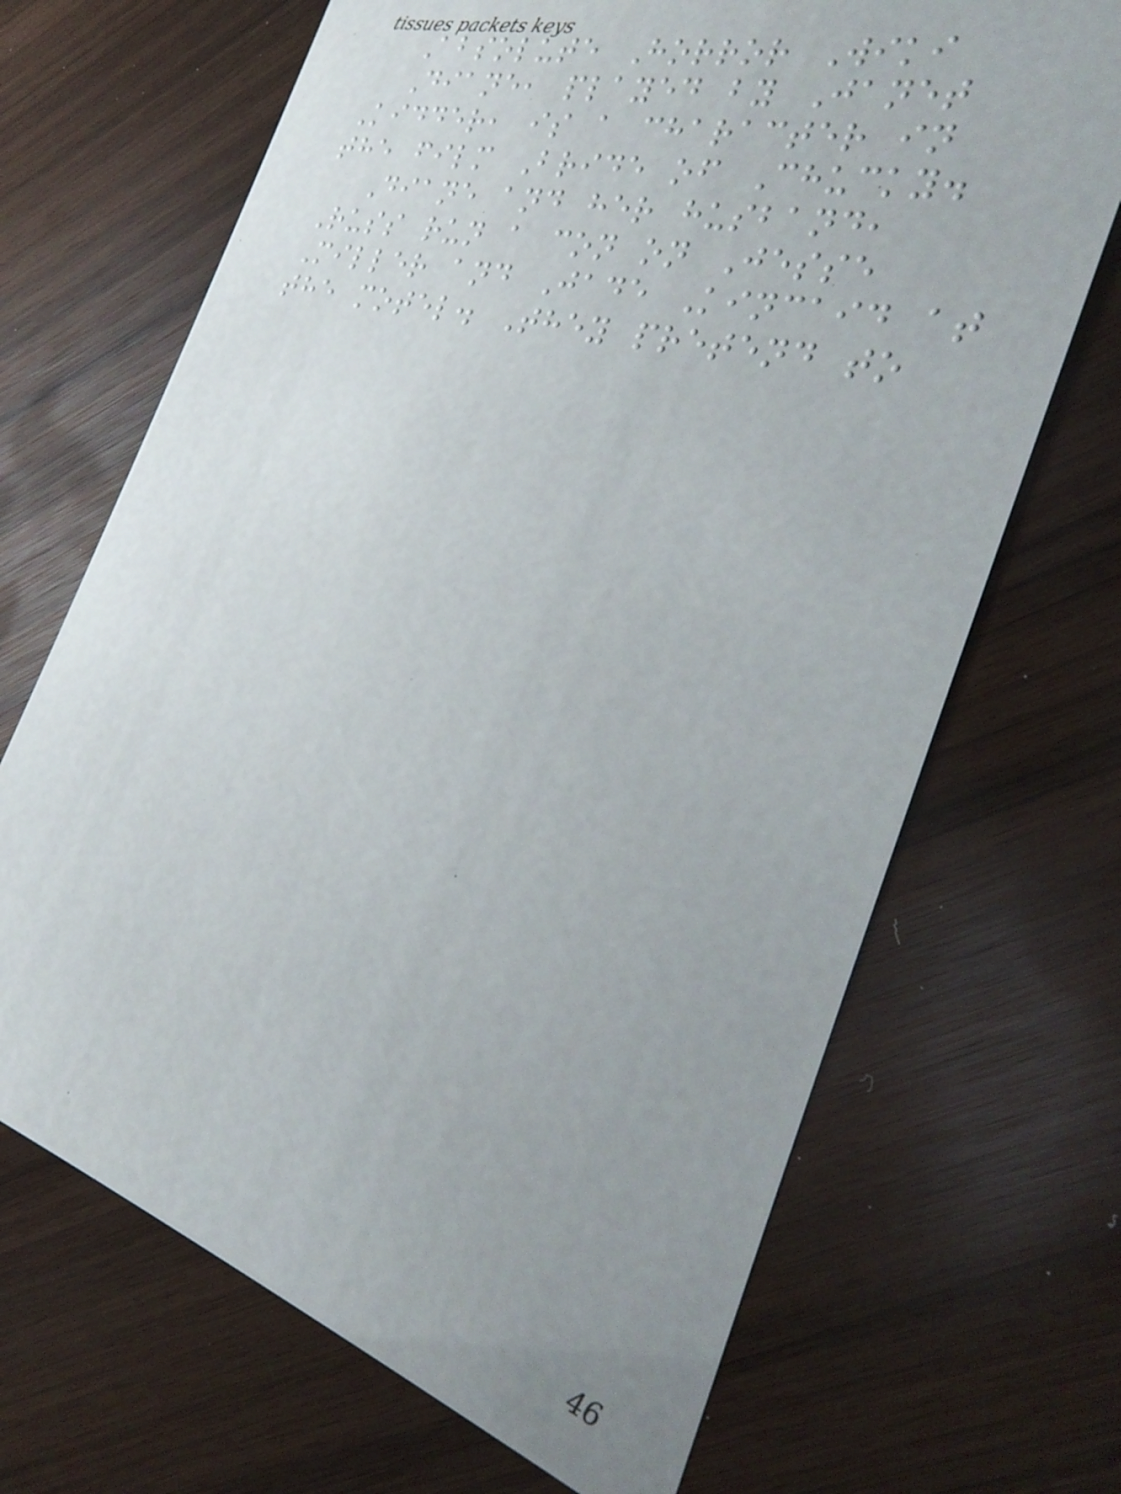Absolute Horror Wiki
Diane, played by Janet
Kidder, is a character in
the film Bride of Chucky.
Diane and her husband,
Russ run a con on Jesse
Miller and Jade Kincaid at
the motel. They pretend to
